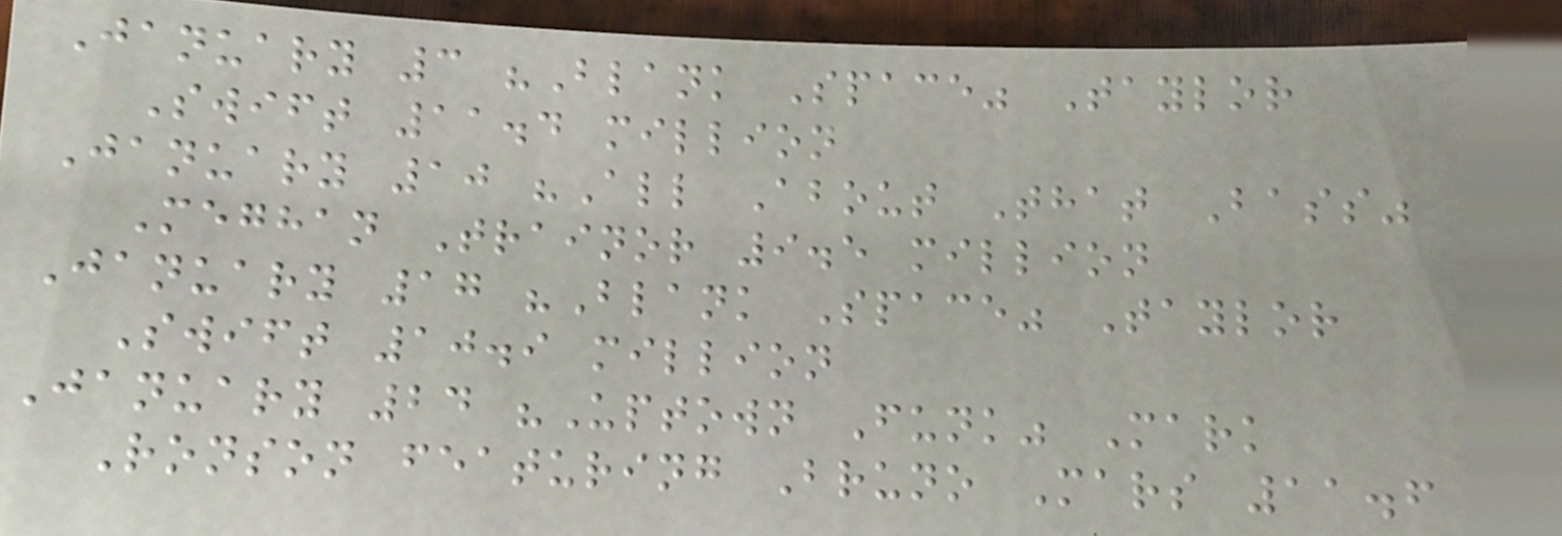January 3 "Blank Space" Taylor
Swift 11.4 million
January 10 "All About That Bass"
Meghan Trainor 9.5 million
January 17 "Blank Space" Taylor
Swift 10.9 million
January 24 "Uptown Funk" Mark
Ronson featuring Bruno Mars 11.6
